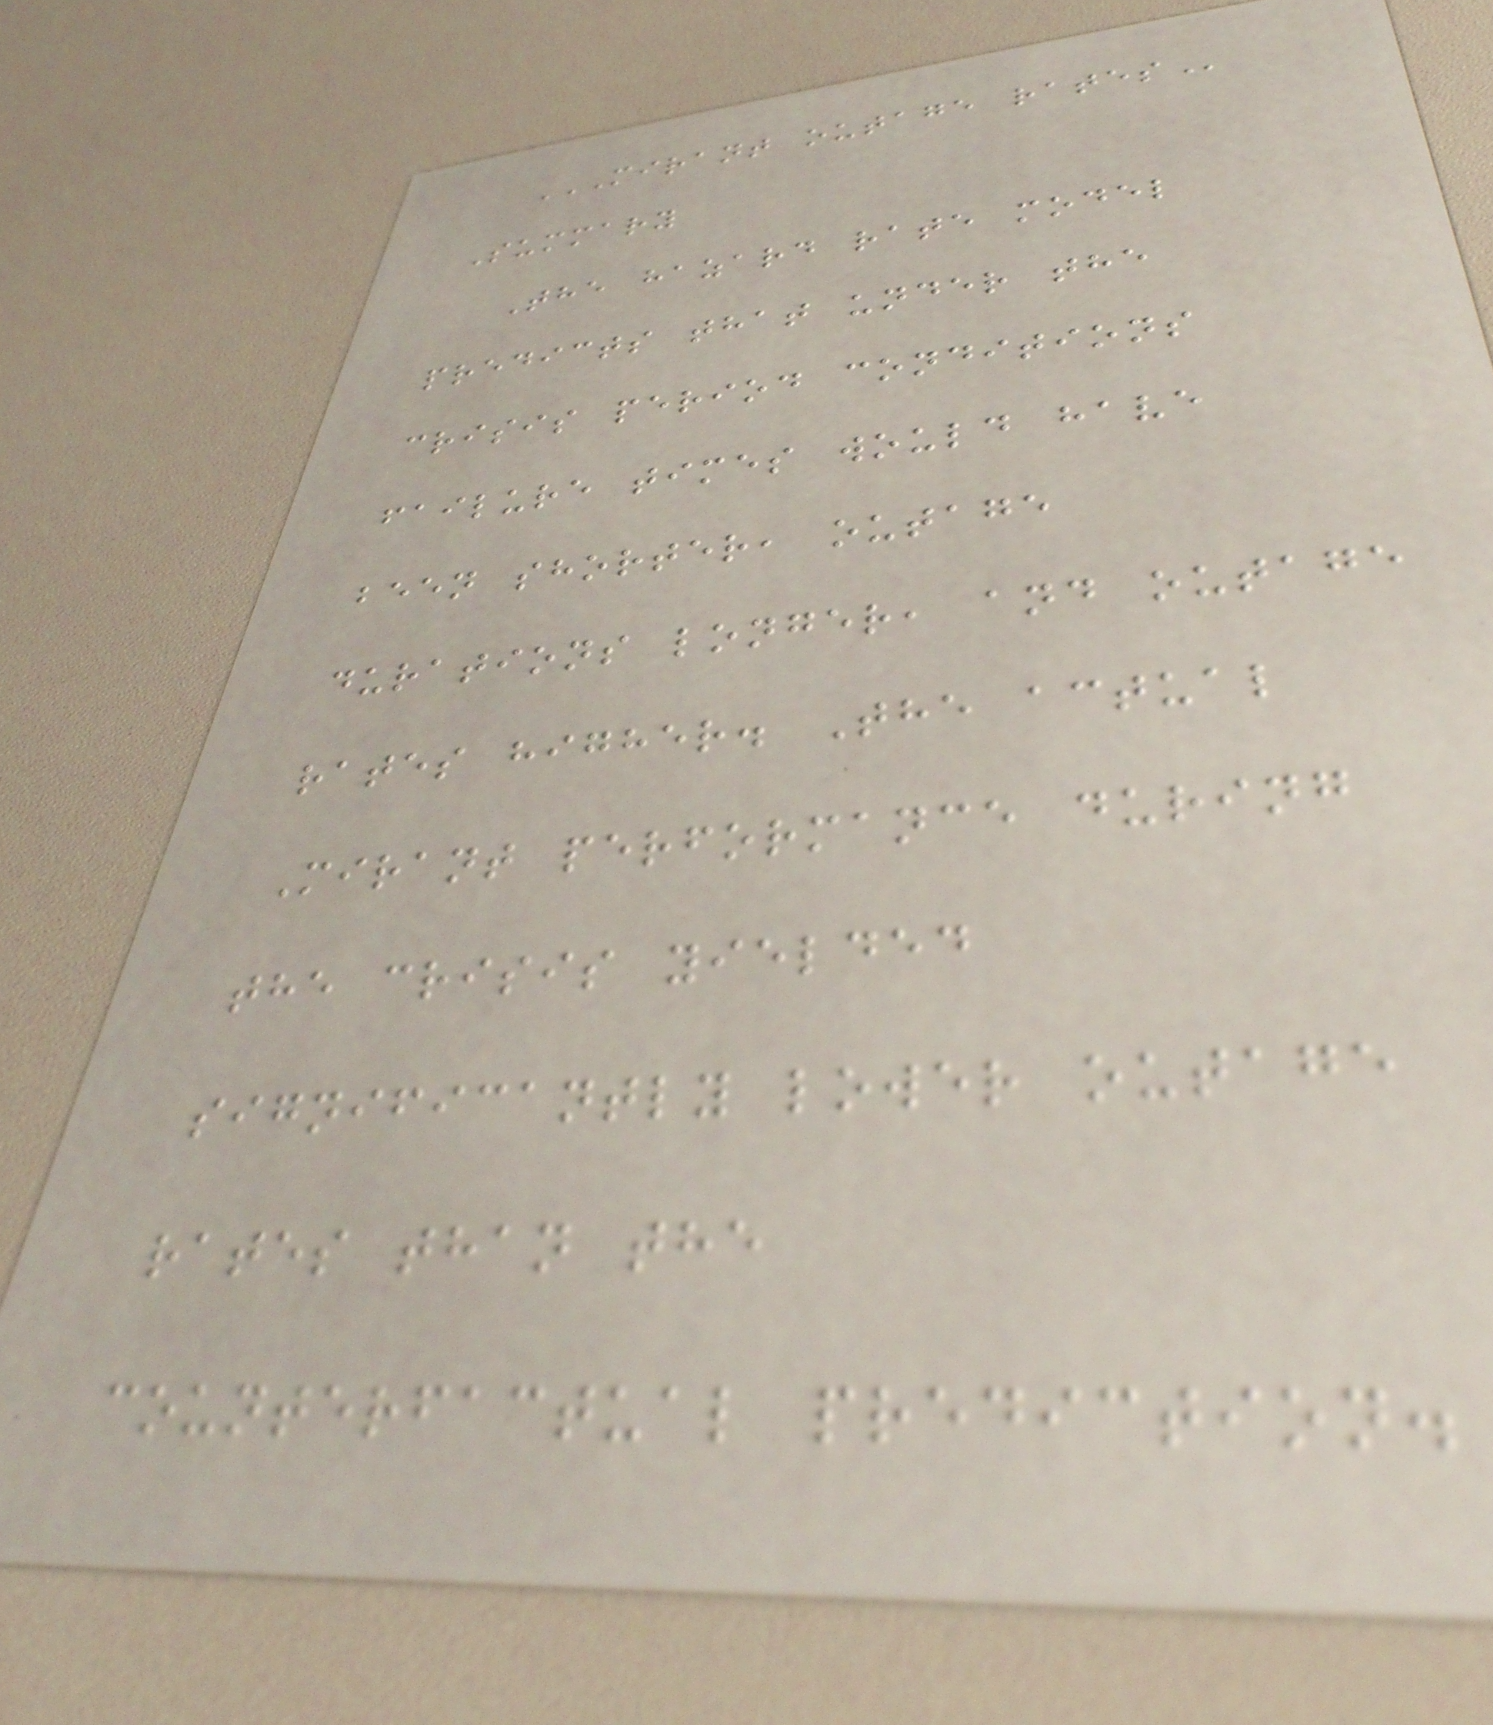MIRANT OUTAGE RATES
Summary
The hazard rate model
predicts that under the
crisis period conditions
failure times would have
been shorter, outage
durations longer, and outage
rates higher. The actual
Mirant performance during
the crisis yielded
significantly lower outage
rates than the
counterfactual prediction.
